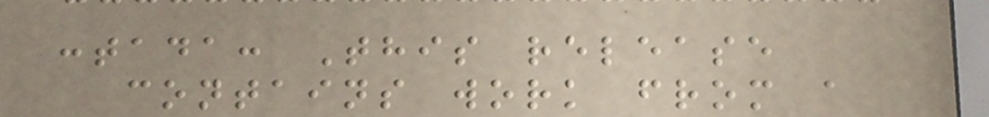:tada: This release
contains work from a
